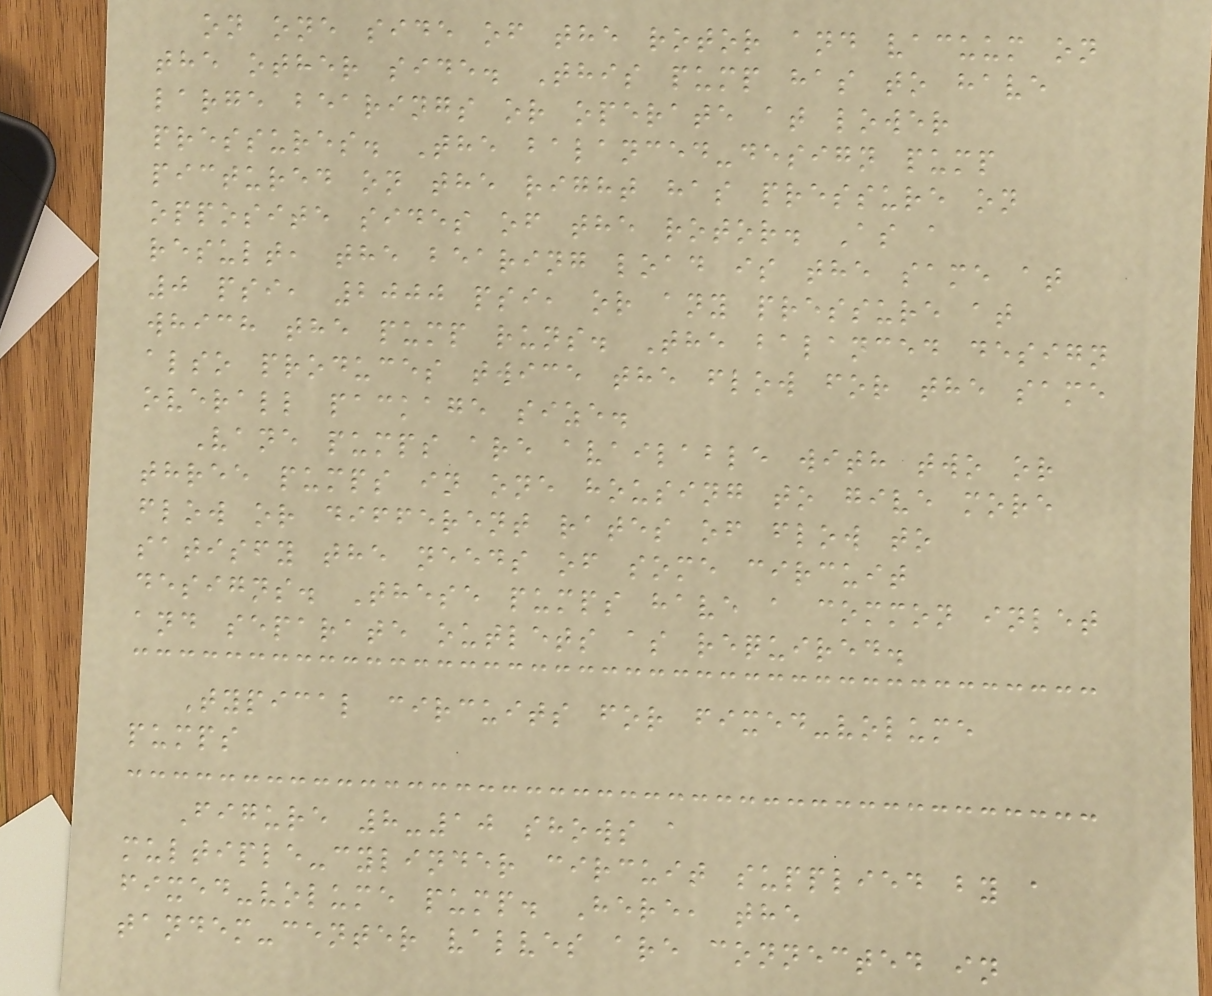on one side of the rotor and vacuum on
the other side. This pump has to have
large bearings or operate at lower
pressures. The balanced-design pump
pictured on the right has pressure on
opposite sides of the rotor. As a
result, the bearing load is the same at
0 psi, 2000 psi, or any pressure at
which the pump runs. The balanced design
also produces twice the flow for the same
overall package size.
Vane pumps are available with two or
three pumps in one housing to give more
flow or different rates of flow to
satisfy the needs of some circuit
designs. These pumps have a common inlet
and separate outlets as required.
Typical circuits for fixed-volume
pumps
Figure 8-10 shows a
multiple-cylinder circuit supplied by a
fixed-volume pump. Here, the
tandem-center valves are connected in
